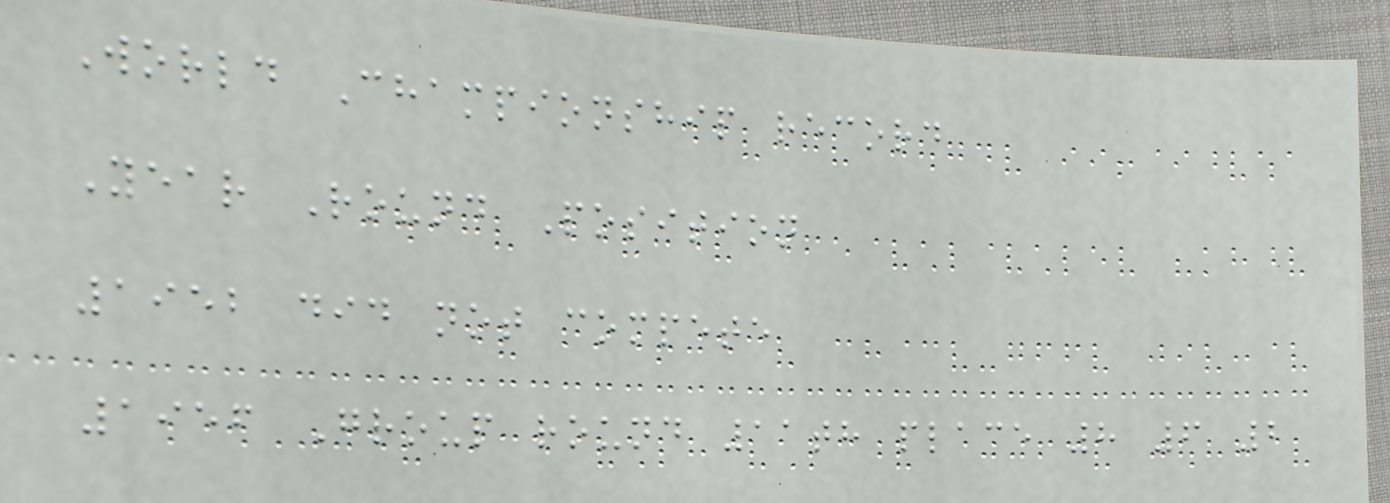World Championship record
Year Round Position
1952 did not compete
1956 Group round 11th place 8 6 2
